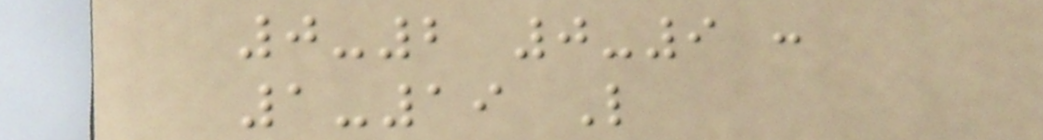0-2 0-9 :
1-19 L
